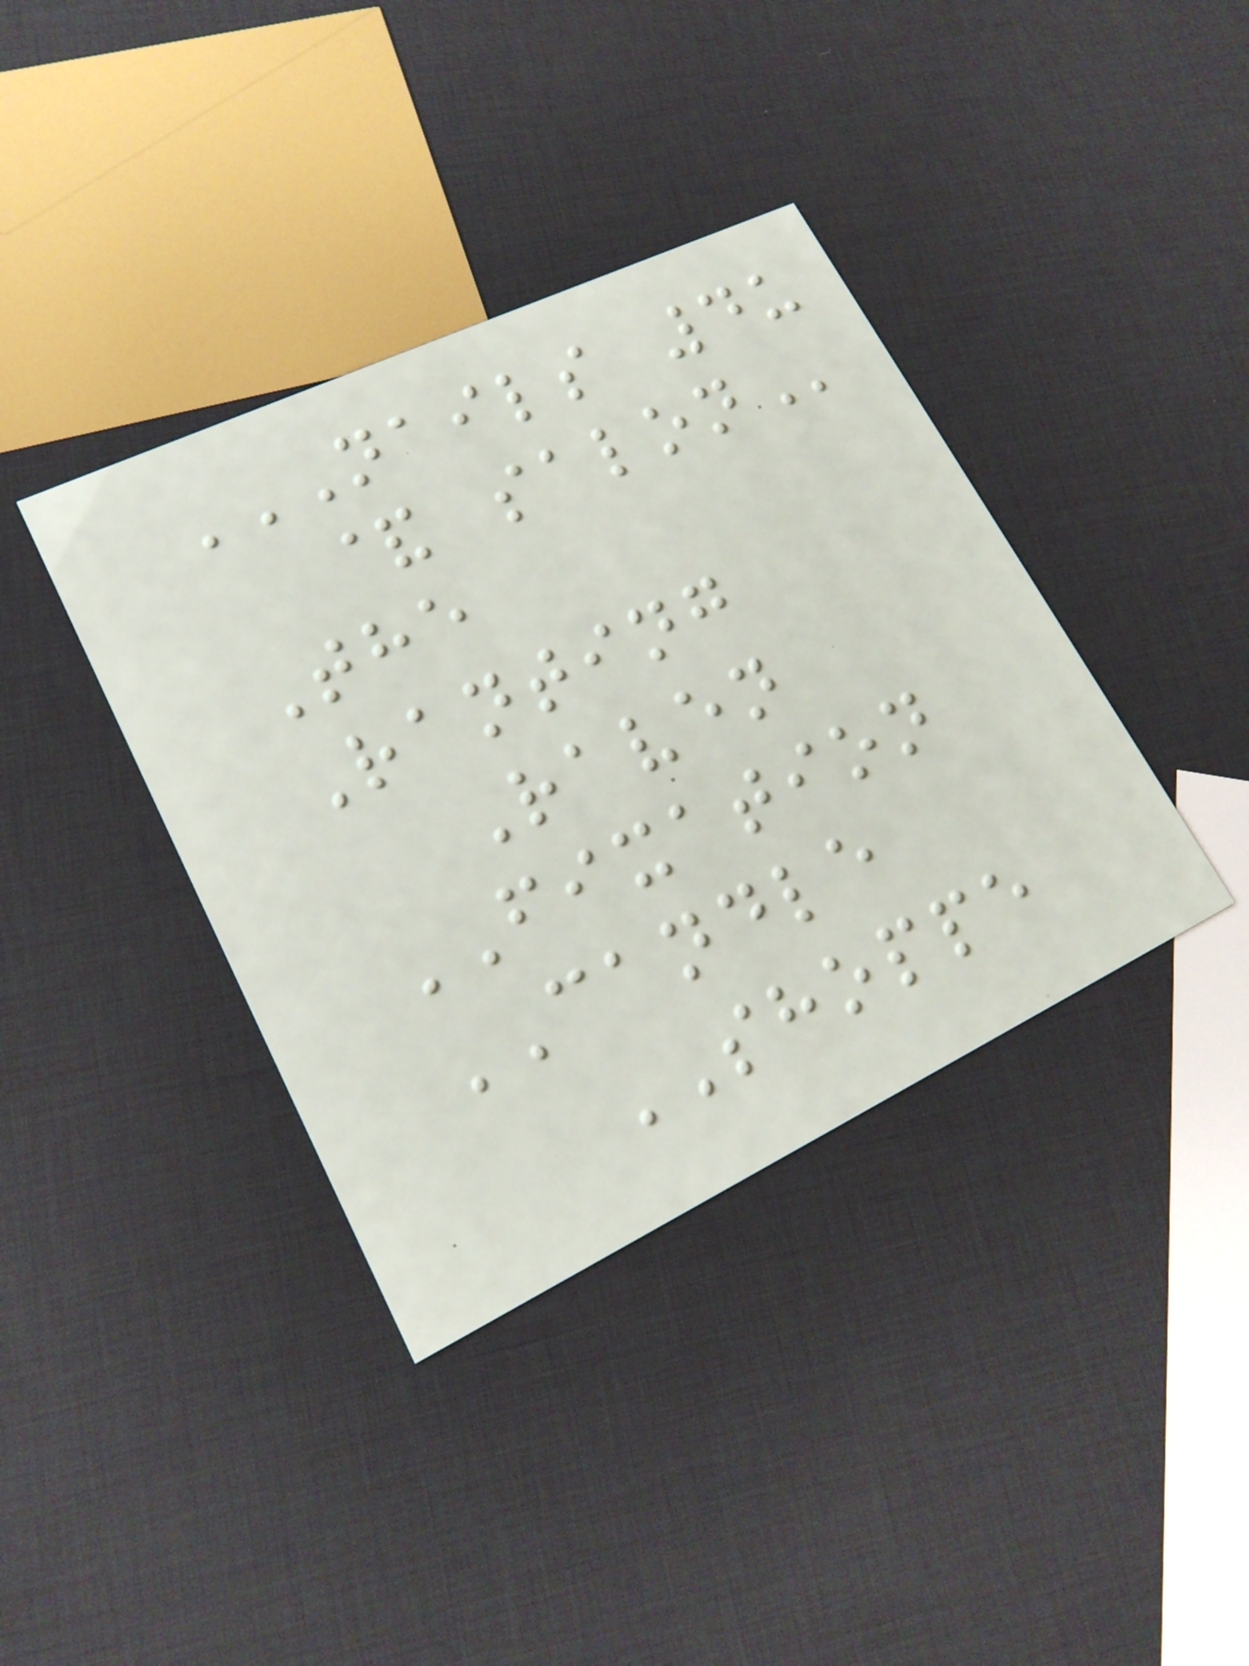NAILS 4U
& SALON
The
Ranting
Raven
FIXATION
CANDLE
SHOPPE
